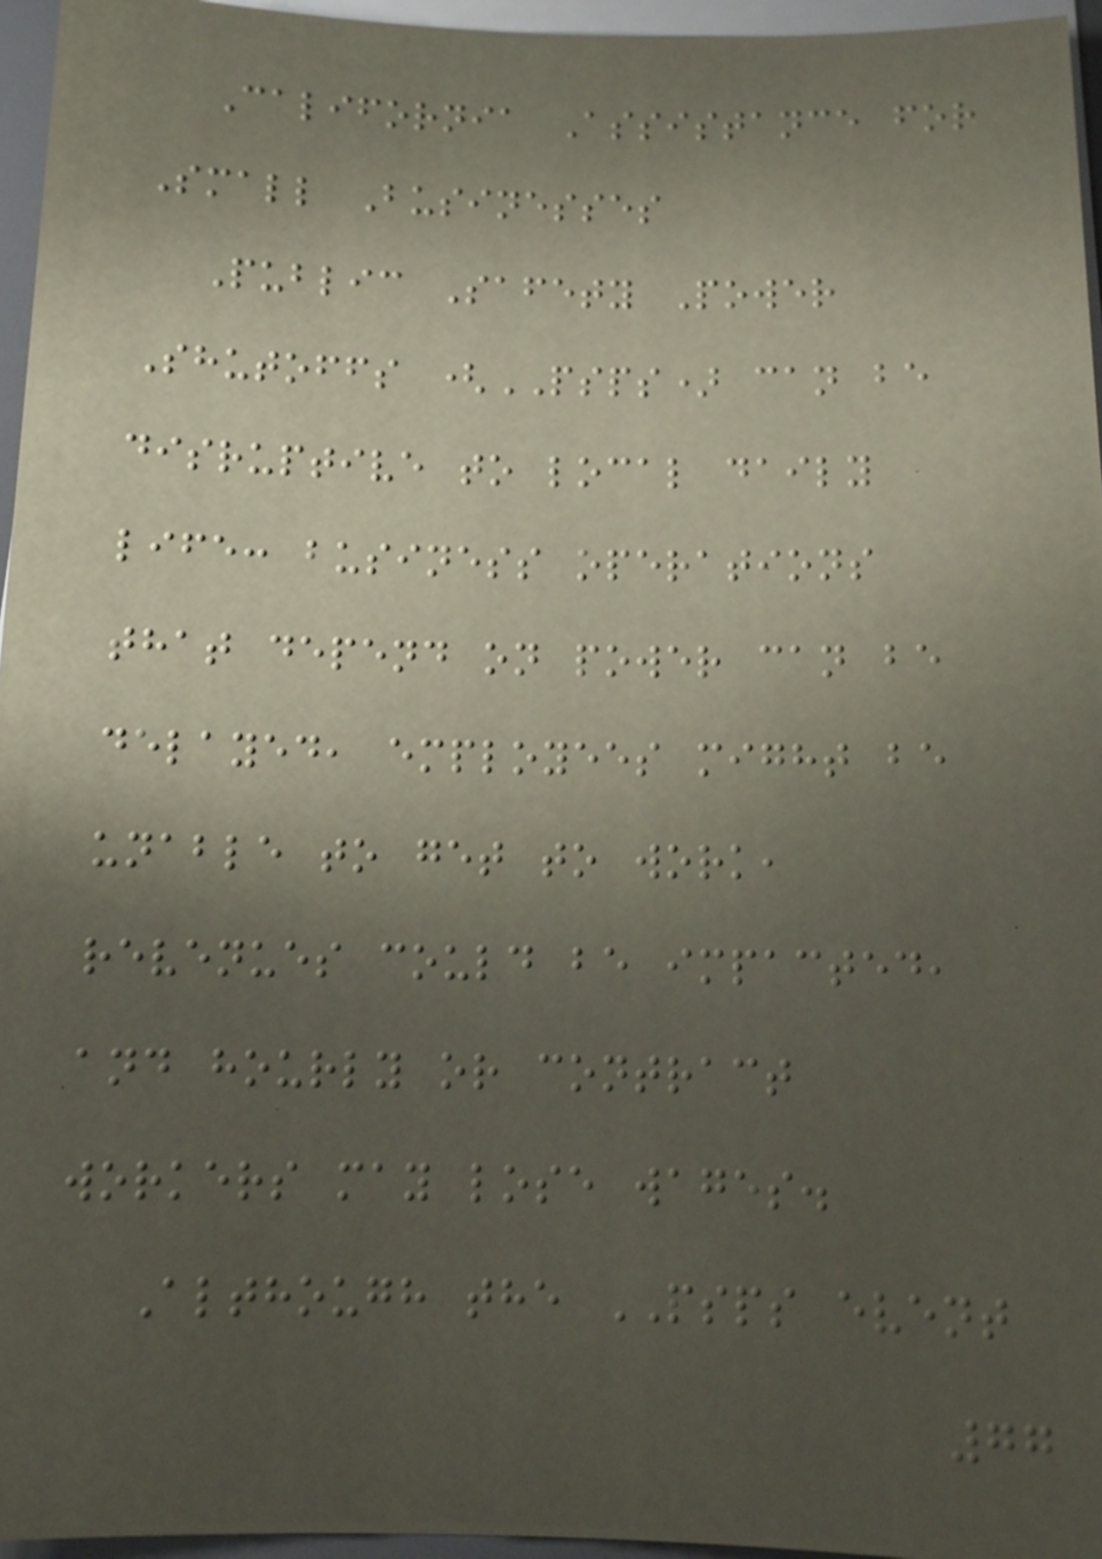California Assistance for
Small Businesses
Public Safety Power
Shutoffs (PSPS) can be
disruptive to local daily
life: business operations
that depend on power can be
delayed, employees might be
unable to get to work,
revenues could be impacted,
and hourly or contract
workers may lose wages.
Although the PSPS event
77
